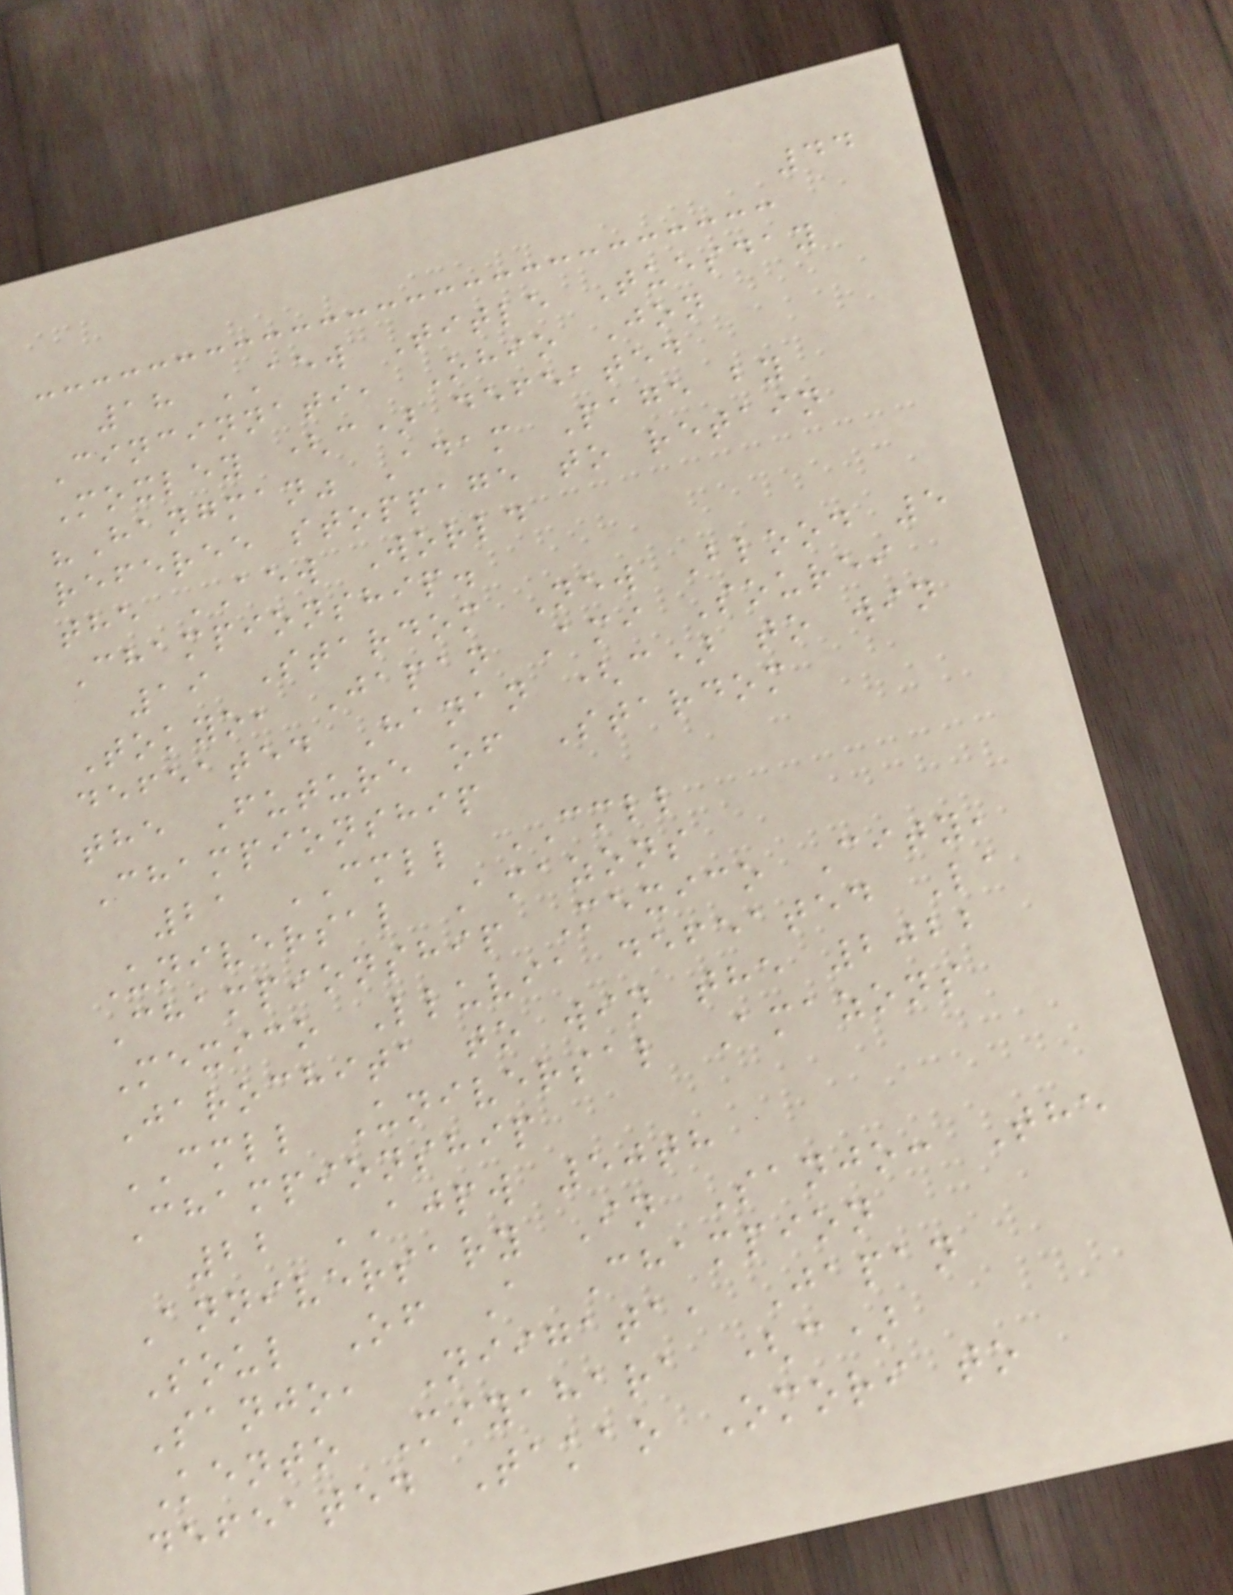44
18 AEW Title Tuesday
Cincinnati, Ohio Jon
Moxley (c) defeated
"Hangman" Adam Page by
referee stoppage to retain
the AEW World
Championship.
19 Stardom New Blood 5
Tokyo, Japan Ami Sourei
defeated Hanan (c) to win
the Future of Stardom
Championship
21 CMLL CMLL
Universal Amazons
Championship Mexico City,
Mexico Lluvia defeated La
Jarochita to win the 2022
CMLL Universal Amazons
Championship
22 AJPW 50th
Anniversary In Sanjo: The
Soul Of A Champion
Sanjo, Niigata, Japan
Kento Miyahara (c)
defeated Takao Omori to
